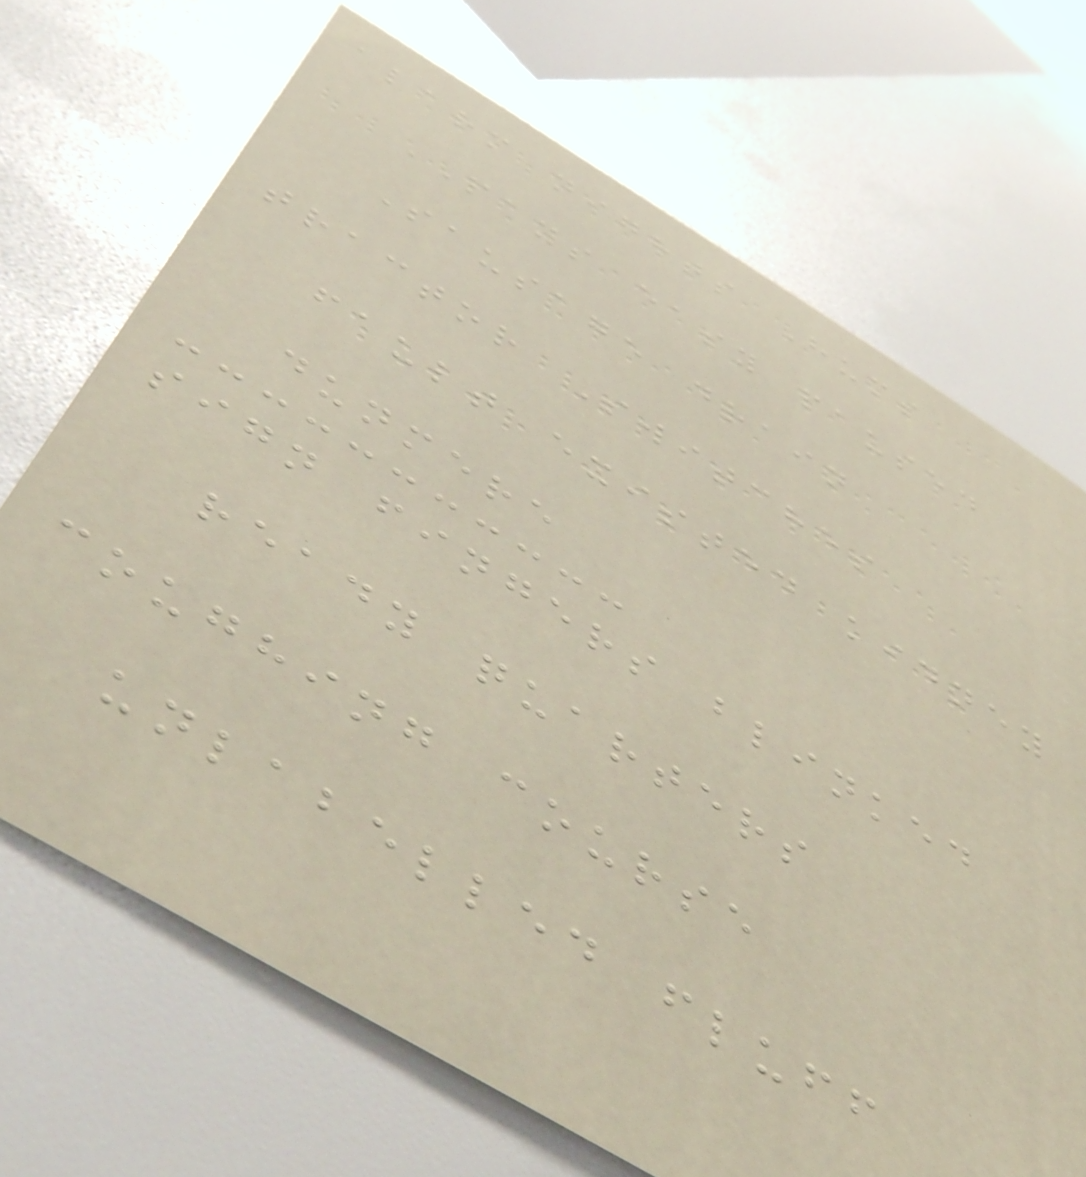alarm nights Hums
PAYS easy paused
Sausage drain
tractor Switches
fault existed kidney
dunmere
sign fingers blinked
ready quarters
coughing course
unlabelled fluff
